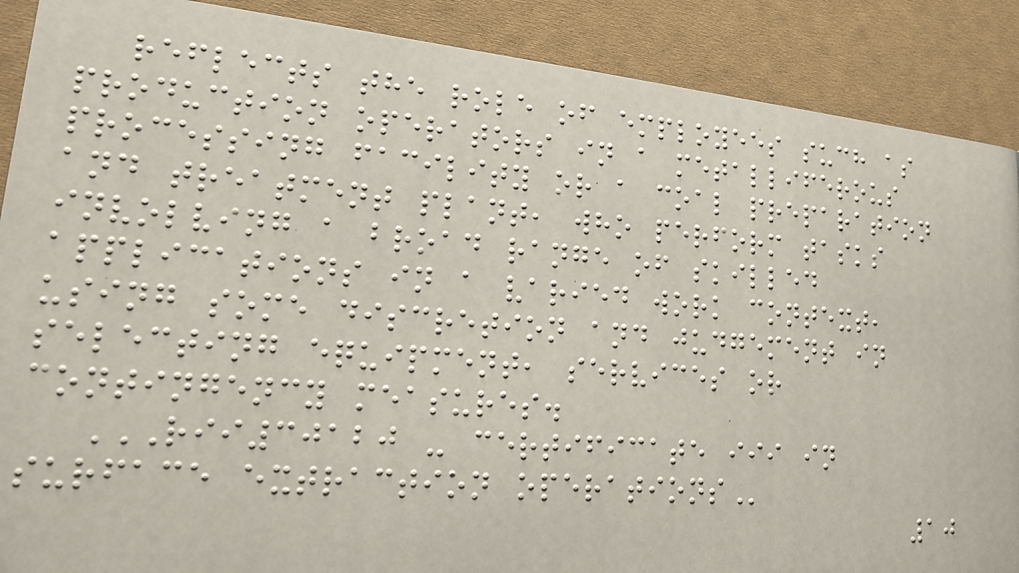reflects the role of employees such as
production operators in a metalliferous
processing facility or a coal preparation
and treatment plant, who perform tasks
involving a broad range of skilled
applications in a varied work context,
using some discretion and judgement in
selecting equipment, services or
contingency measures.
RII30120 - CERTIFICATE III IN
SURFACE EXTRACTION OPERATIONS
10
